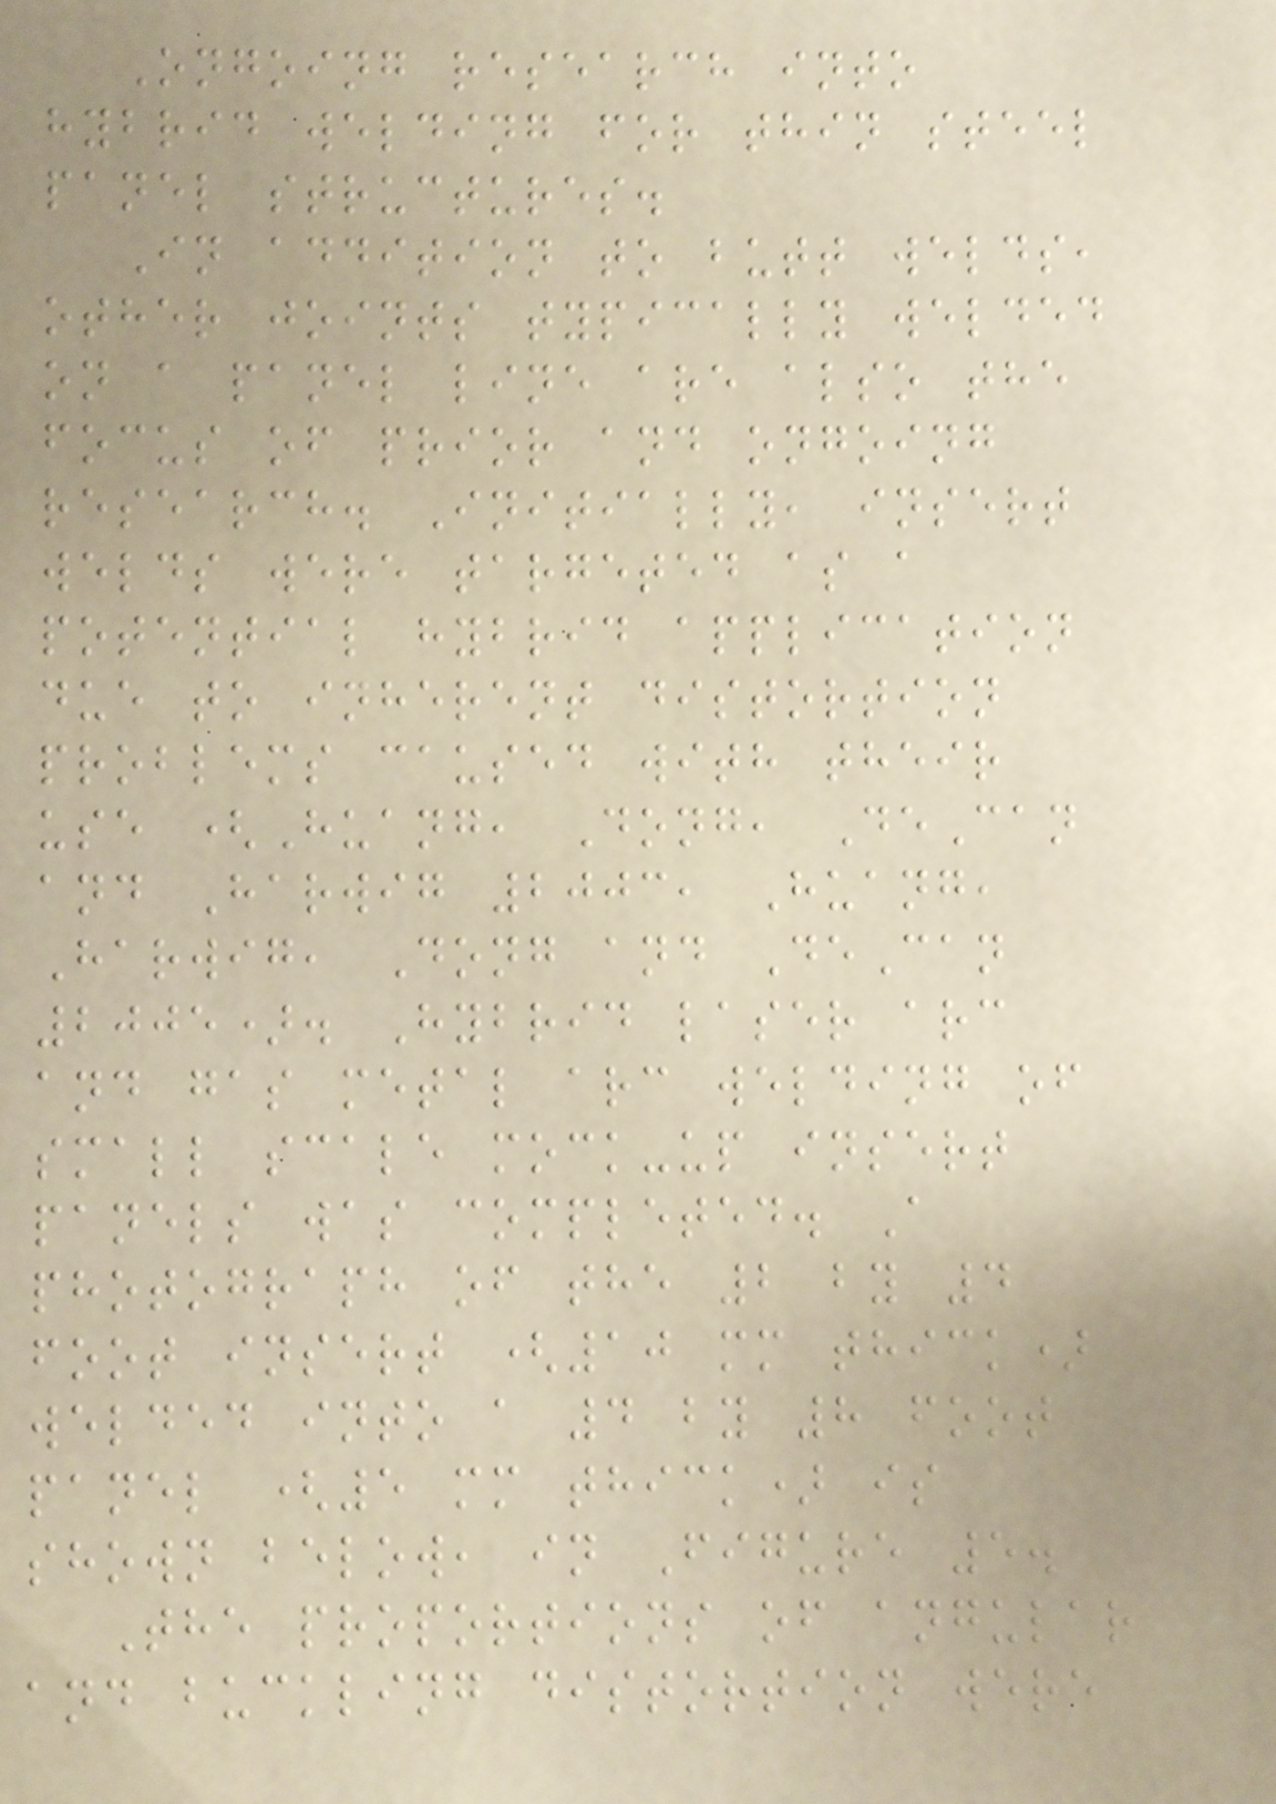Ongoing research into
hybrid welding for thin steel
panel structures.
In addition to butt welds,
other joints typically welded
on a panel line are also the
focus of prior and ongoing
research. Initially, insert
welds were targeted as a
potential hybrid application
due to inherent distortion
problems caused with their
use (Huang, Dong, DeCan
and Harwig 2003, Huang,
Harwig, Dong and DeCan
2005). Hybrid laser arc
and gas metal arc welding of
small scale mock-up insert
panels was completed. A
photograph of the 2 by 4
foot insert (10 mm thick)
welded into a 4 by 8 foot
panel (5 mm thick) is
shown below, in Figure 5.
The proportions of angular
and buckling distortion were
